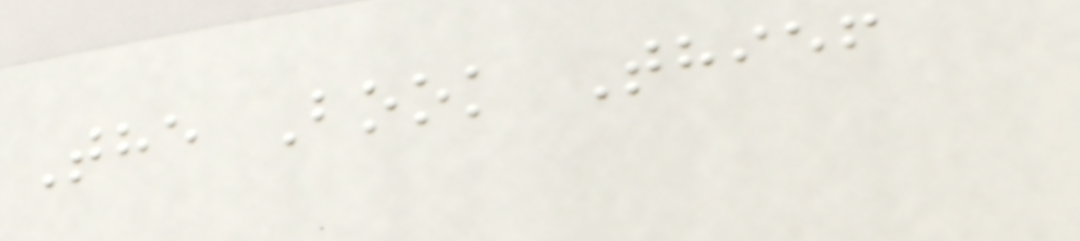The Book Thief
